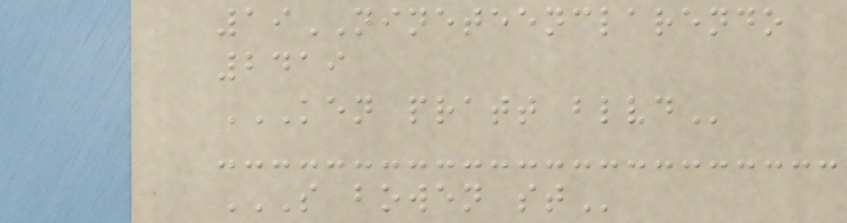19NINETEENCLARENDO
2419
KEN PRATT BLVD
S BOWEN ST
